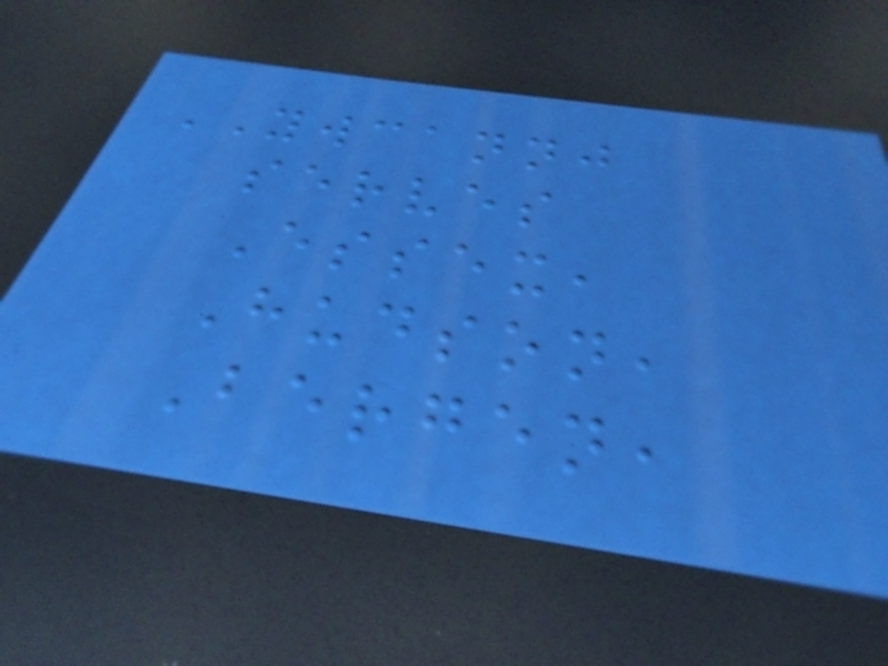YWCANNJ
serves
Essex,
Hudson,
Bergen,
